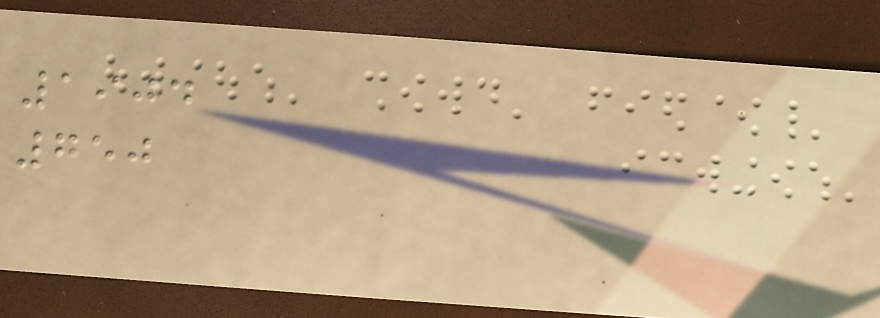1904
750
